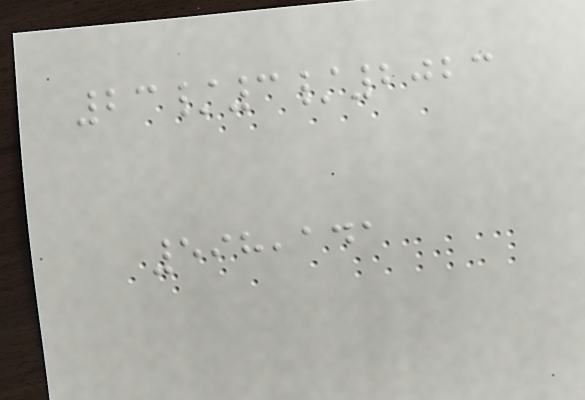23/3/2023
598,141
